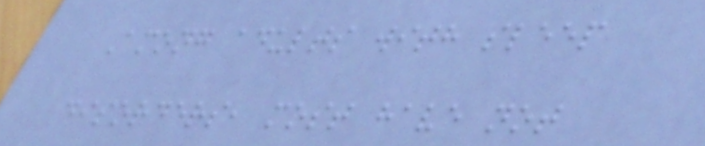Among adults with sleep
disorders, most have not
